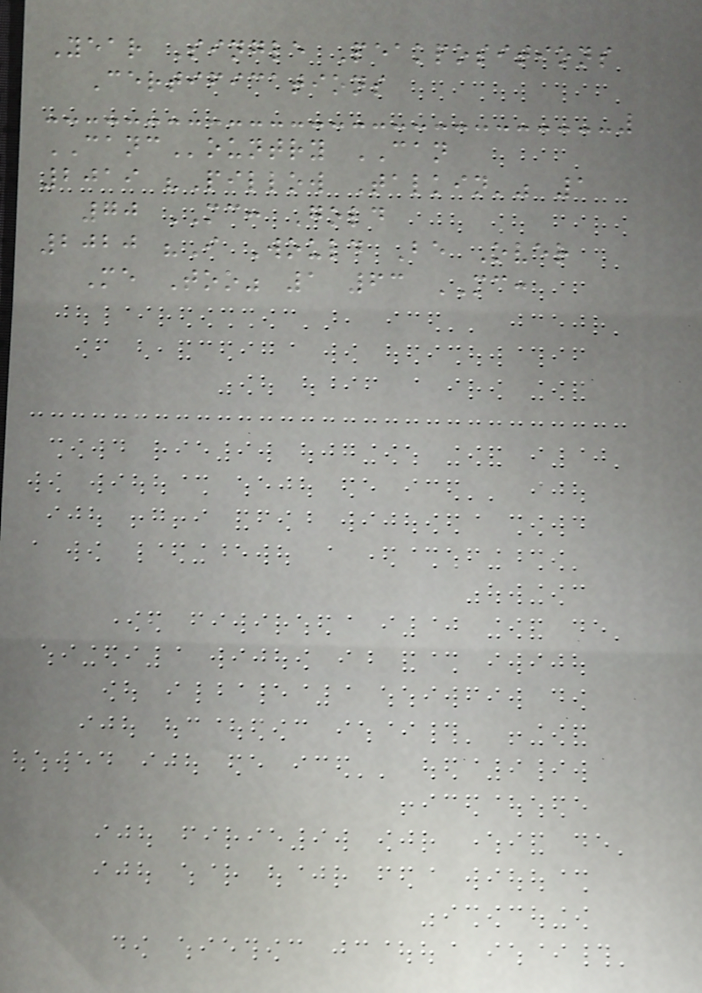Year Single Peakpositions
Certifications
CANCountry CAN
2019 "Pillow Talkin'" 1
70 MC: Gold
2020 "I Would Be Over
Me Too" 1 63 MC:
